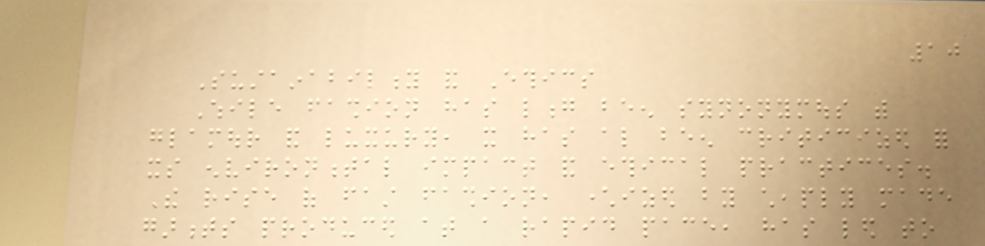10
Sustainability and Ethics
While fashion has long been synonymous with
glamour and luxury, it has also been criticized for
its environmental impact and ethical practices.
The rise of fast fashion, characterized by cheaply made
garments produced at a rapid pace, has led to
